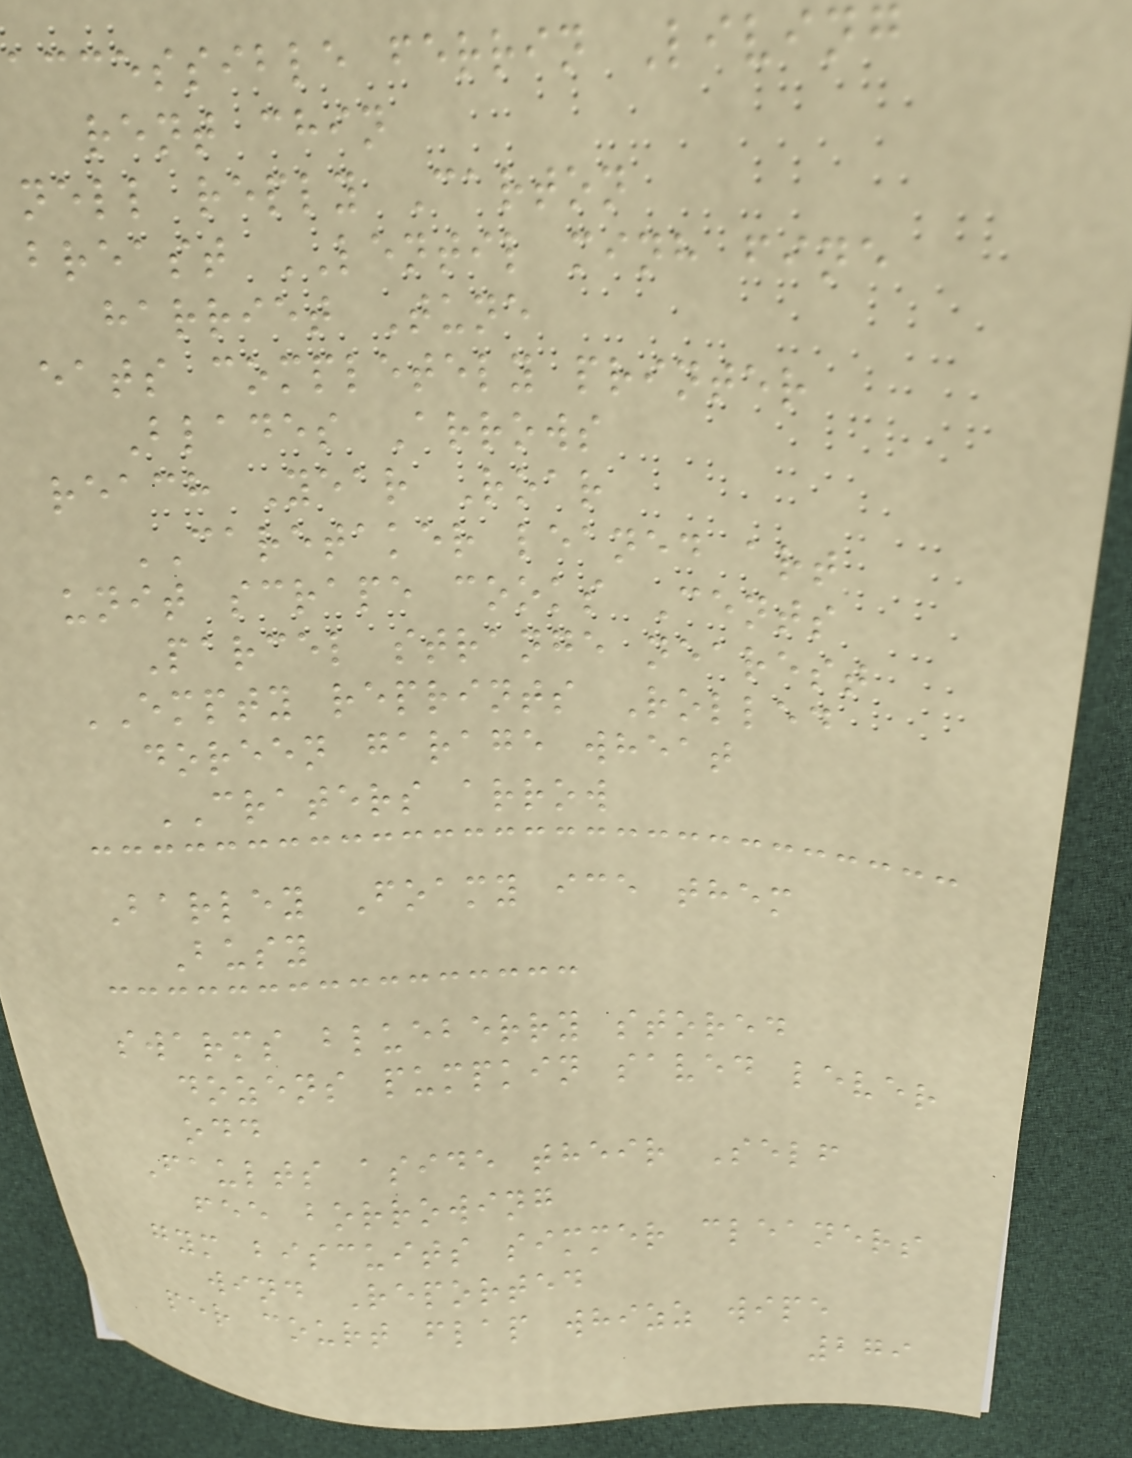accessible ferrin Living
rent chin
nell reply Carton
breast LENTIL minh fine
harriet Tune
eats completely printer
Blades Arrows
reach Year Roar
CARETAKER leaned art
unit scrape cooks Cents
Parcel strange nearest
EMPTY reprints Rolled
doreen garage wheat
CRATERS arrow
Barley Foamy ice them
Busy
swarms blueberry stored
dozens pumpkin saved lever
odd
Faults aside their Self
fee borrowing
gym biscuits simmer cleaners
wind Reported
per court flap whizz wipe
279
